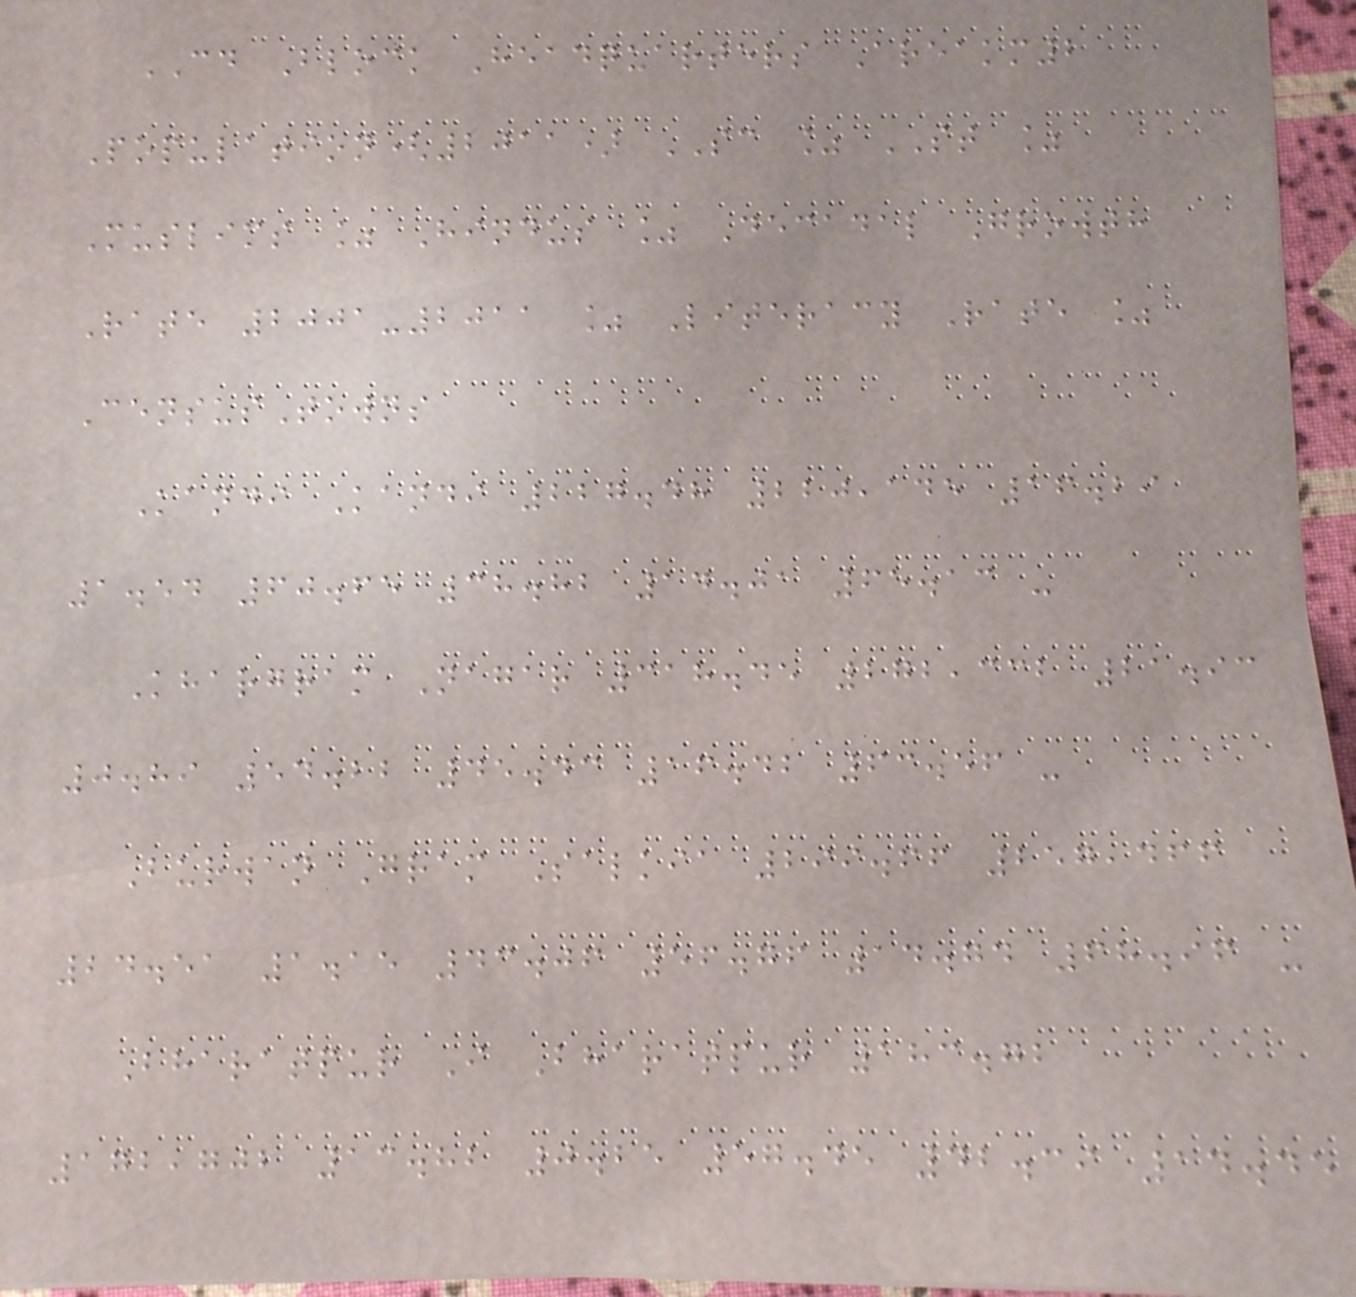CD Block Headquarters Areakm2
Population(2011) SC % ST %
Muslims % Hindus % Decadal Growth
Rate 2001-2011 % Literacy Rate %
CensusTowns
Kandi Kandi 227.48 220,145 16.29
1.54 60.65 38.82 14.01 65.13 -
Khargram Nagar 318.45 272,332 21.93
0.89 54.22 45.43 16.42 63.56 -
Burwan Gram Salkia 299.66 257,466
24.51 1.15 43.06 56.76 14.74 68.96 -
Bharatpur I Bharatpur 183.72
172,702 13.82 0.25 57.45 42.39 14.45
